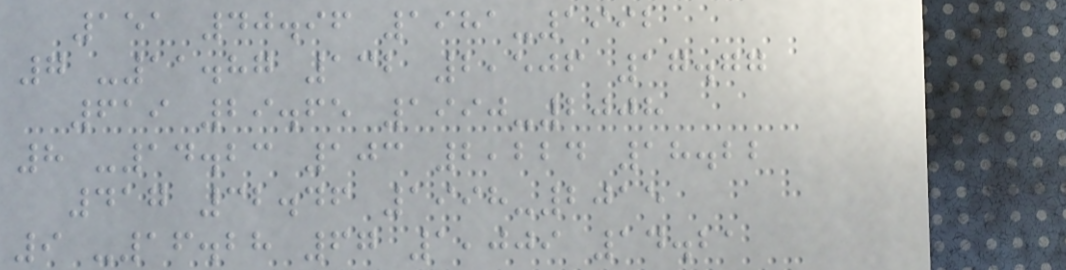151 40.96 1981-1992
7 -11.87 132 2,506 17.77
619 29.65 1990-2008
8 -14.23 103 2,224 18.22
417 32.46 1998-2015
9 -16.28 67 1,009 14.21
